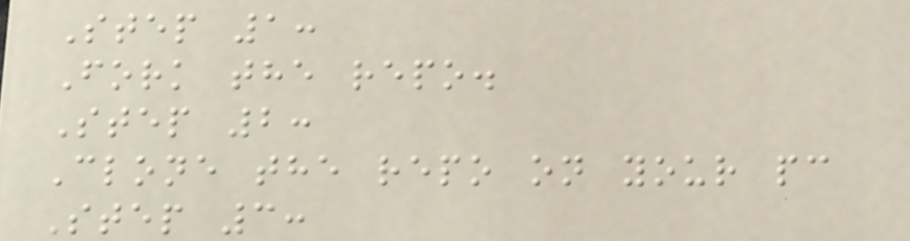Step 1:
Fork the repo.
Step 2:
Clone the repo on your pc
Step 3:
